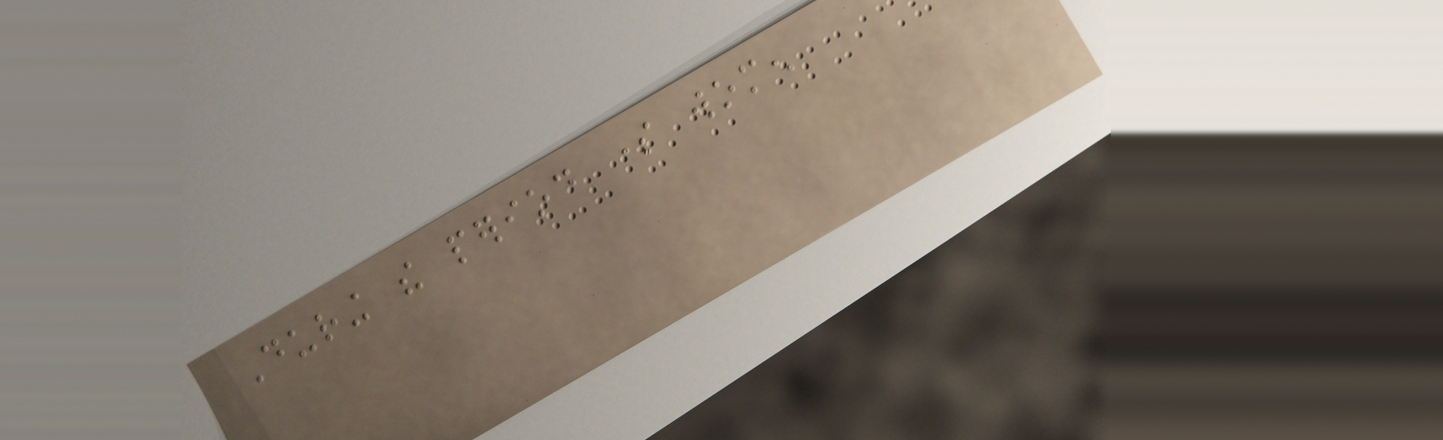During the period some women
